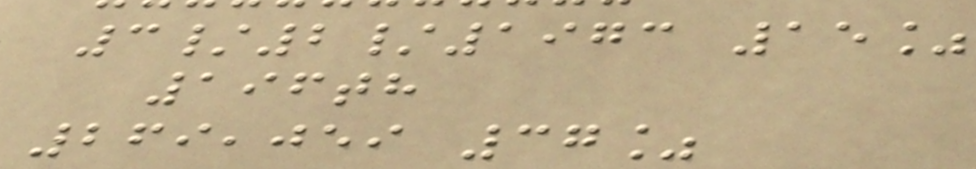3/2/1973 15%
196th
269,059 37%
